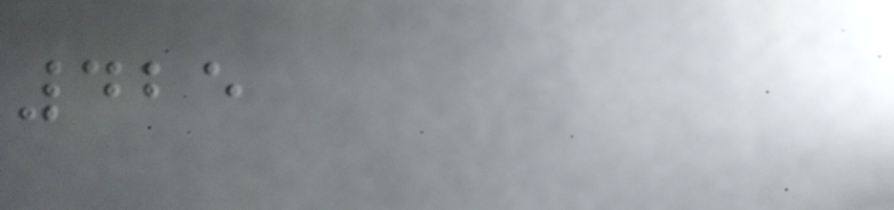425
